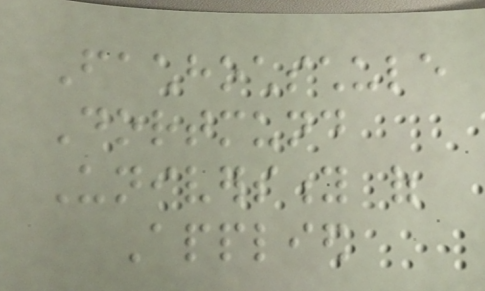Fachhochschule
Dortmund
University of
Applied
